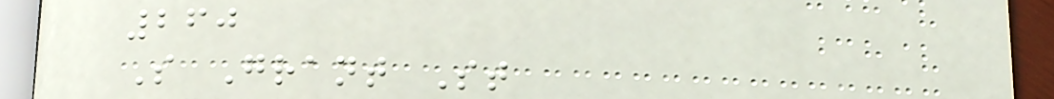260
S Grant St
